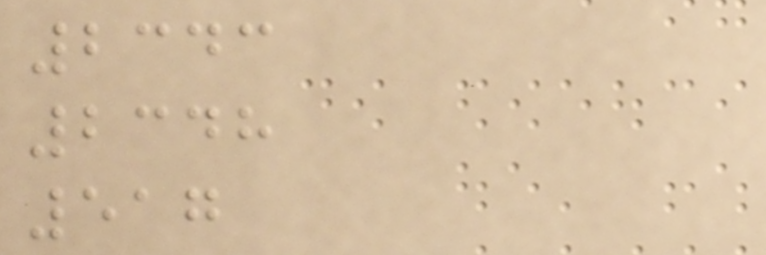2343
2348
517
